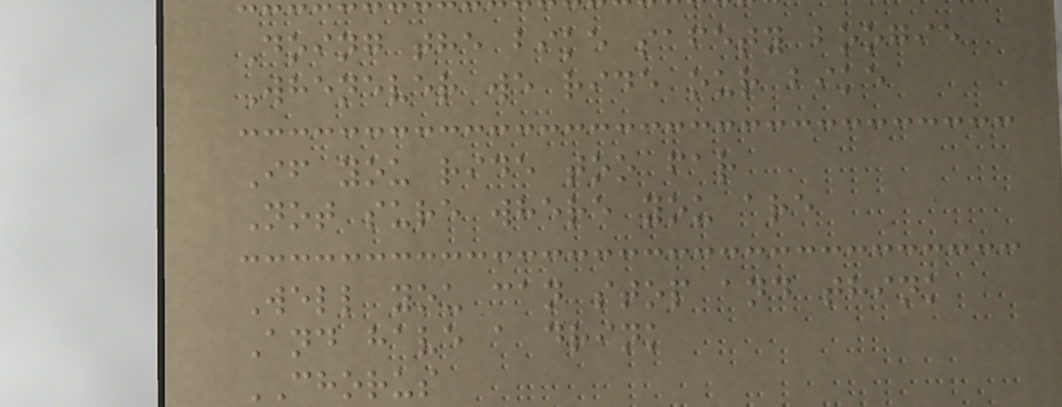Doing the bike safety boogie
Whenever we ride our bike
If you ride too far
Not sure where you are
Well you can stop and think
And have a drink
CHORUS
